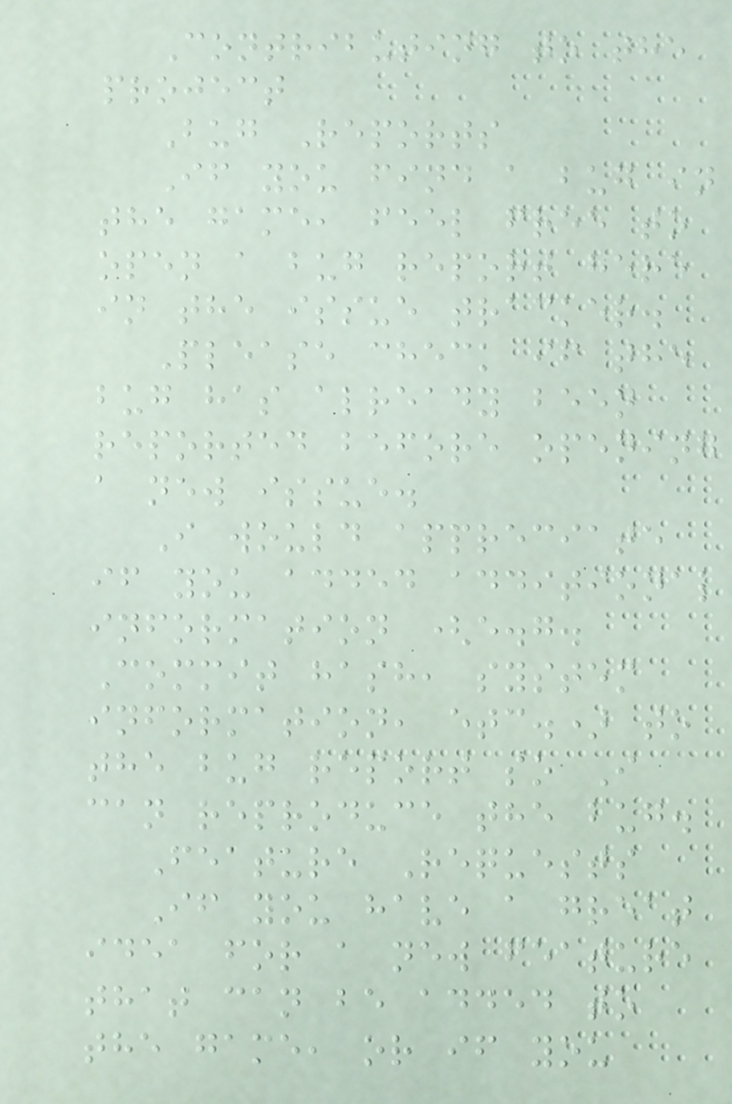Contributing to the
project
Bug Reports
If you find a bug in
the game, feel free to
open a bug report here
in the issue tracker.
Please check if the
bug has already been
reported before opening
a new issue.
I would appreciate
if you added additional
information (e.g.
Commit hash, system
information, etc.) to
the bug report so I
can reproduce the bug.
Feature Requests
If you have a great
idea for a new feature
that can be added to
the game, or if you
